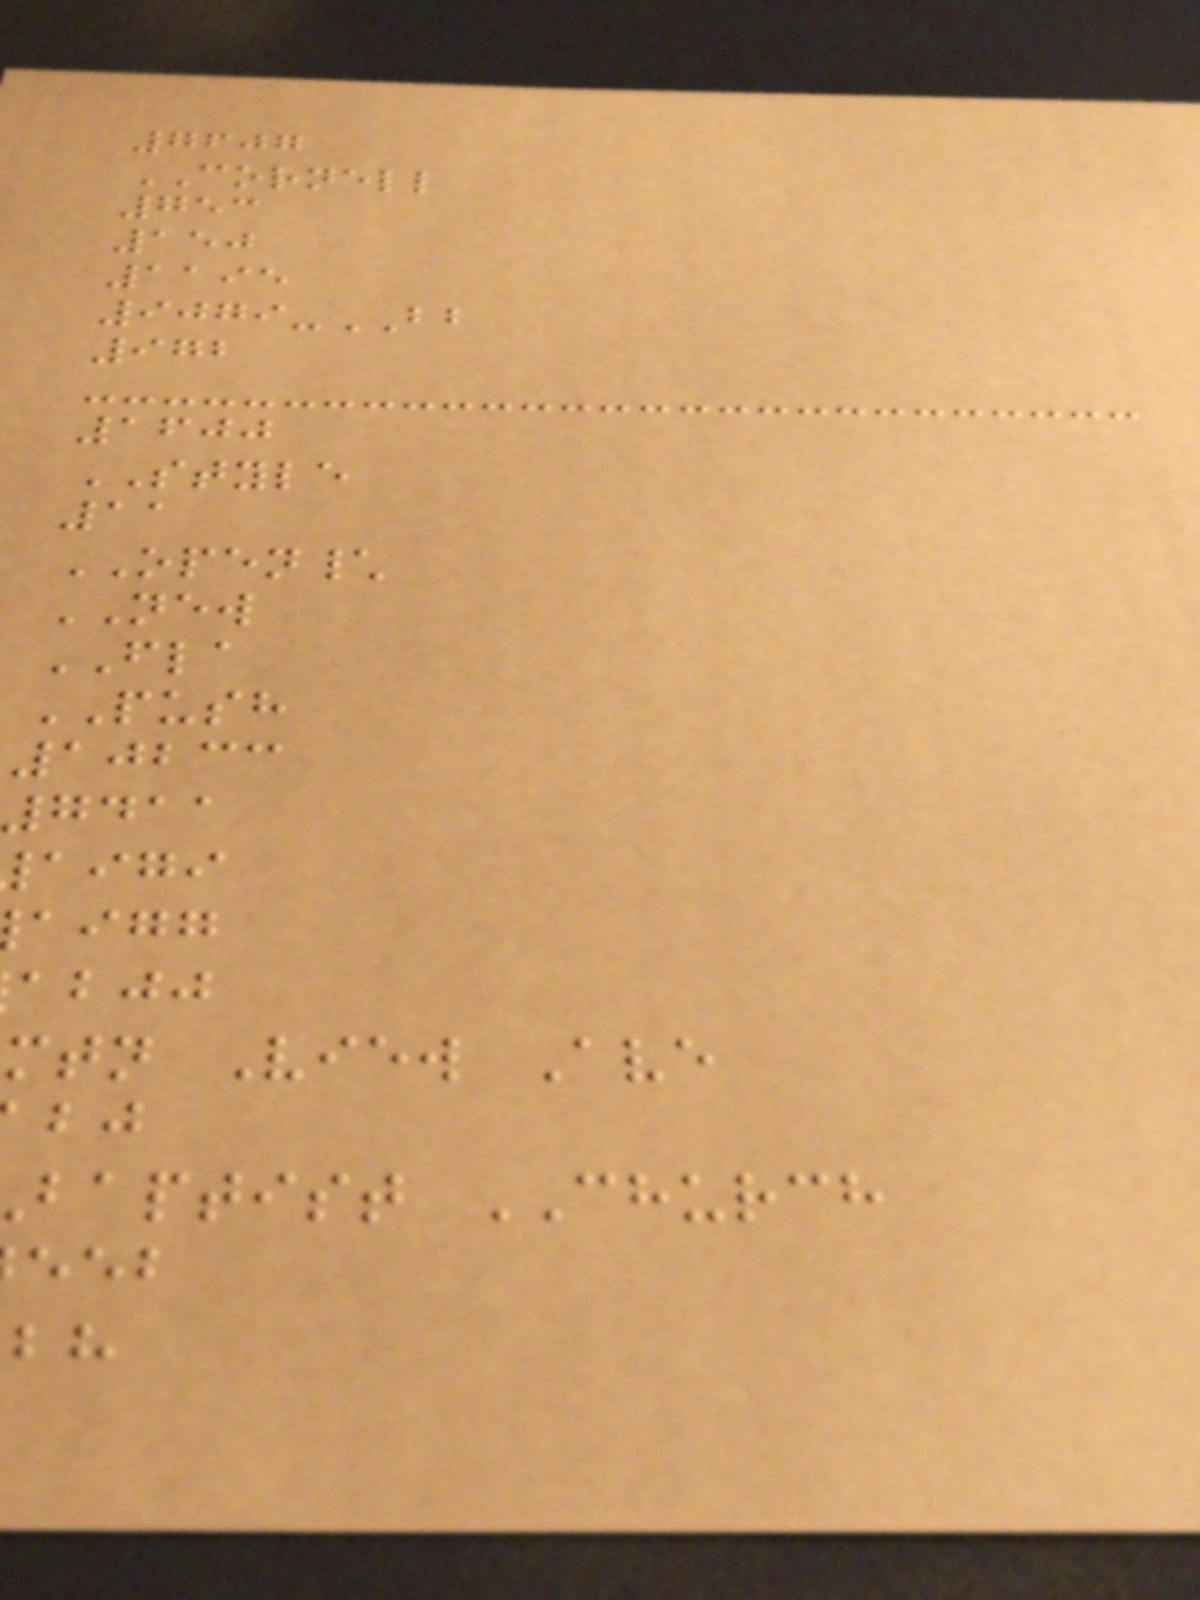7607
CORNELL
753
150
1195
9079-BB
972
1600
STYLE
11
OPEN\
NEW
FLA
PUSH
10233
7411
aigi
aigg
abjj
mtn View Ave
baptist CHURCH
